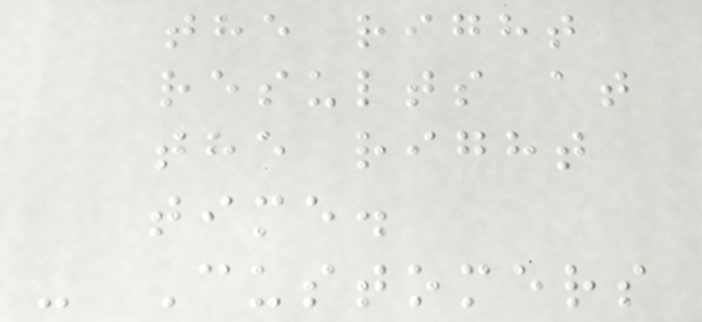the right
results at
the right
time.
- Customers
